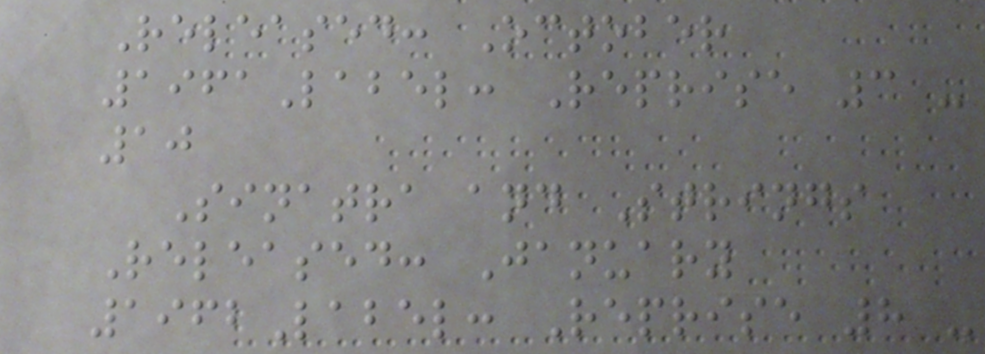Released: October
1961Label: Reprise 3 -
10
Sinatra and Strings
Released: January
1962Label: Reprise 8 -
